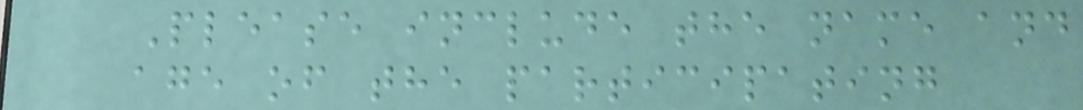Please include the name and
age of the participating
